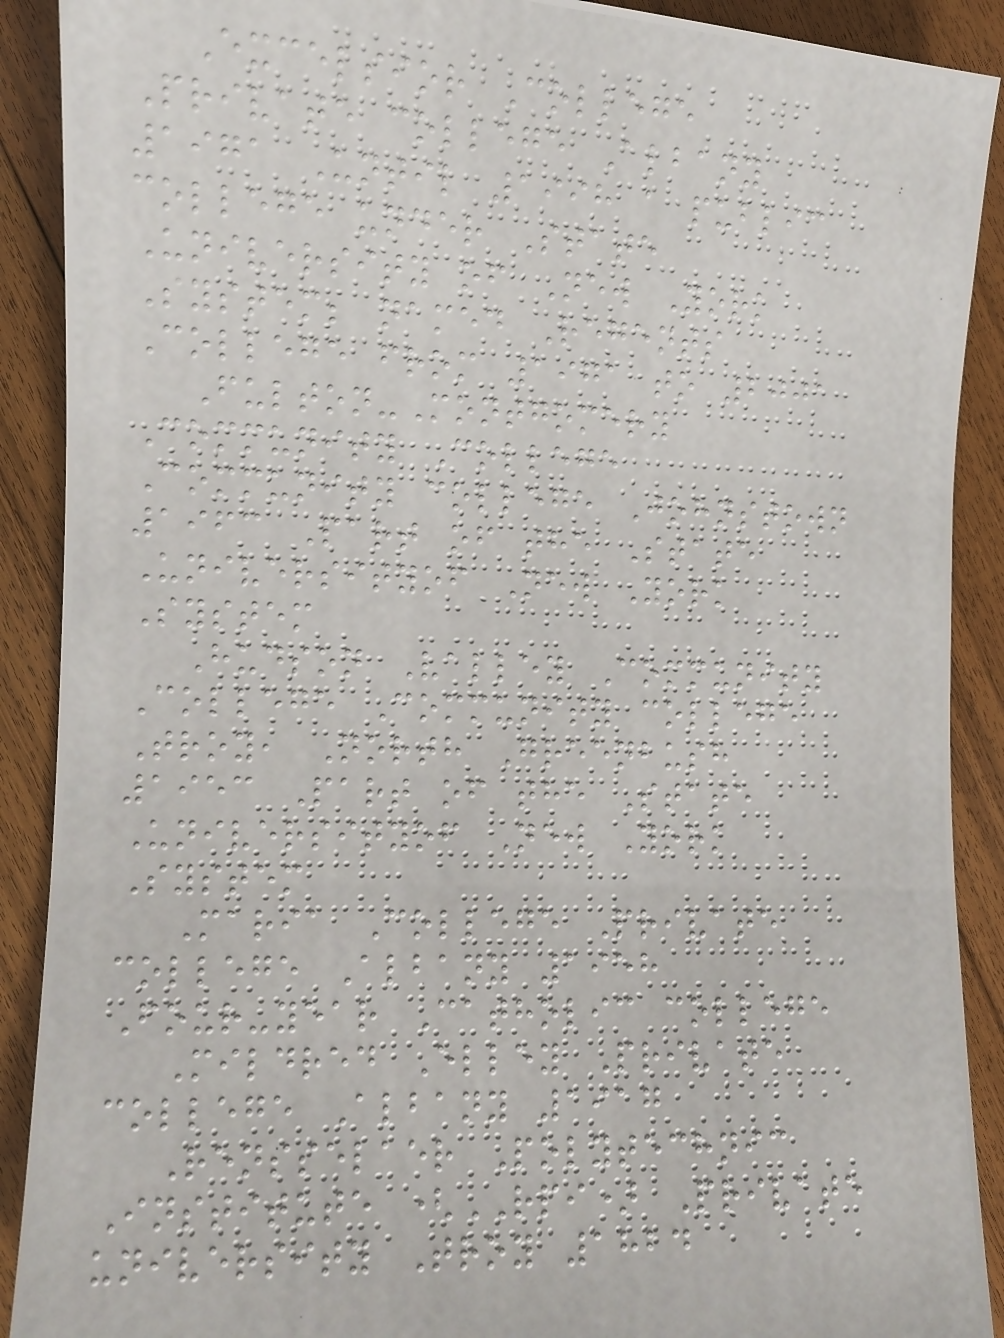Excelsior College
Private college Albany
1971 Until 1998 a public
college under State
University of New York
System; named Regents
College from 1971 to 2001
Fulton-Montgomery
Community College
Community college Johnstown
1963 Part of the State
Universityof New York
System
Hudson Valley Community
College Community college
Troy, North Greenbush
1953 Part of the State
Universityof New York
System
Maria College Private
college Albany 1958
Four-year Catholic college
Mildred Elley Private
college Albany 1917
Rensselaer Polytechnic
Institute (RPI) Private
university Troy 1824
